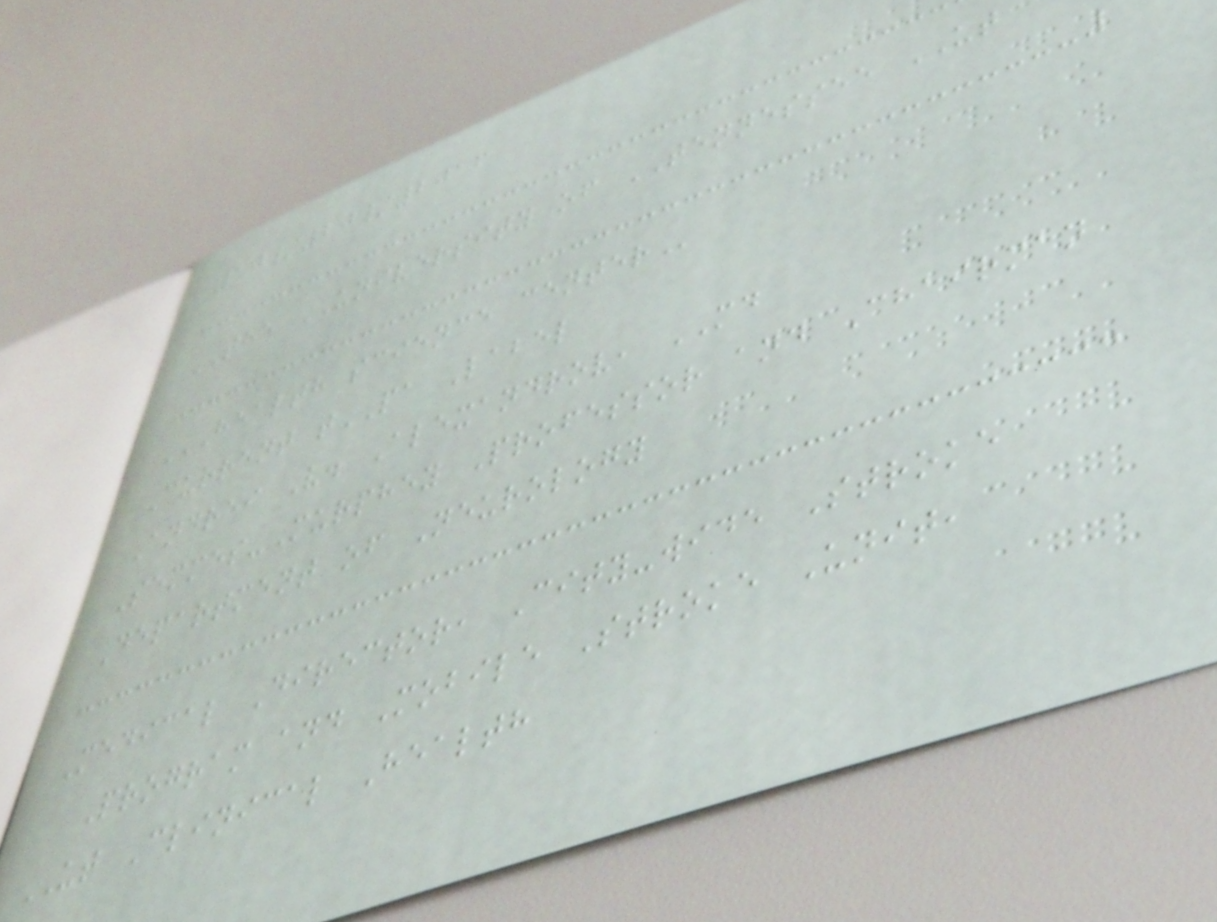10/20/2016
THE UNIVERSITY of TENNESSEE UT
HEALTH SCIENCE CENTER
Current tPA Label
Andrei V. Alexandrov, MD
Semmes-Murphey Professor and Chairman
Department of Neurology
Medical Director, City-wide Stroke
Program and Mobile Stroke Unit,
UT Clinical Health
